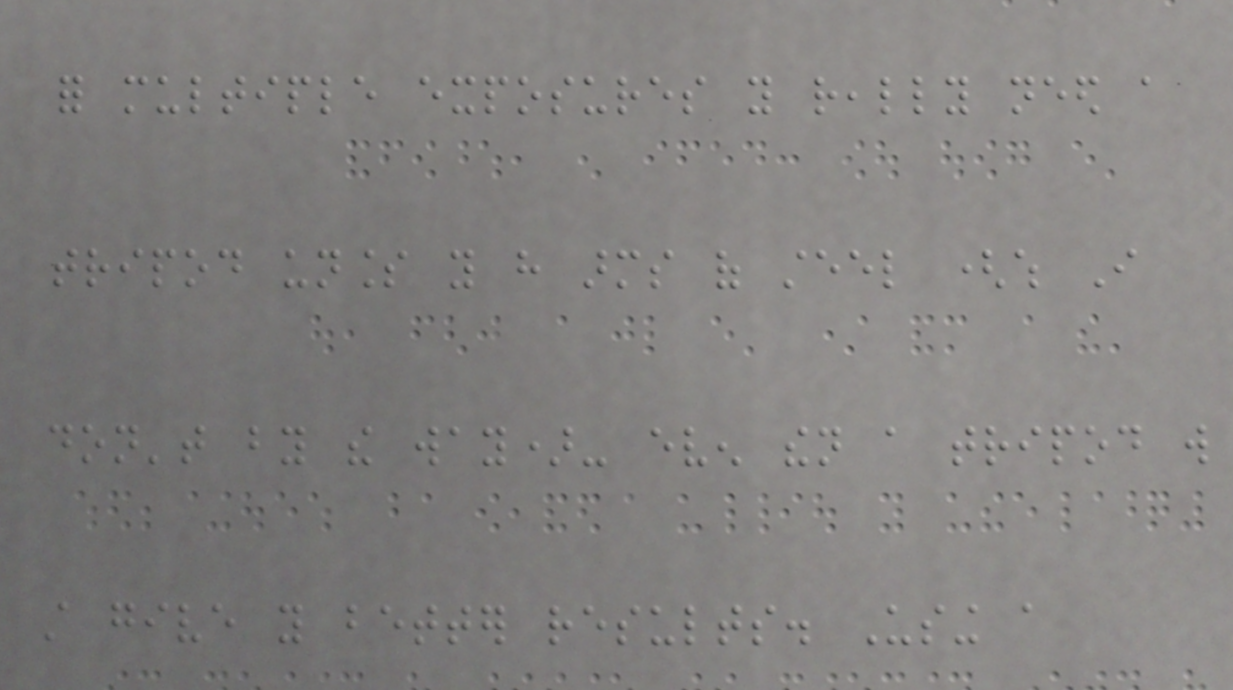for multiple exposures you really need a
tripod unless you have arms of steel (which I
don't by the way)- even then a tripod will
still give you better results. Using a
